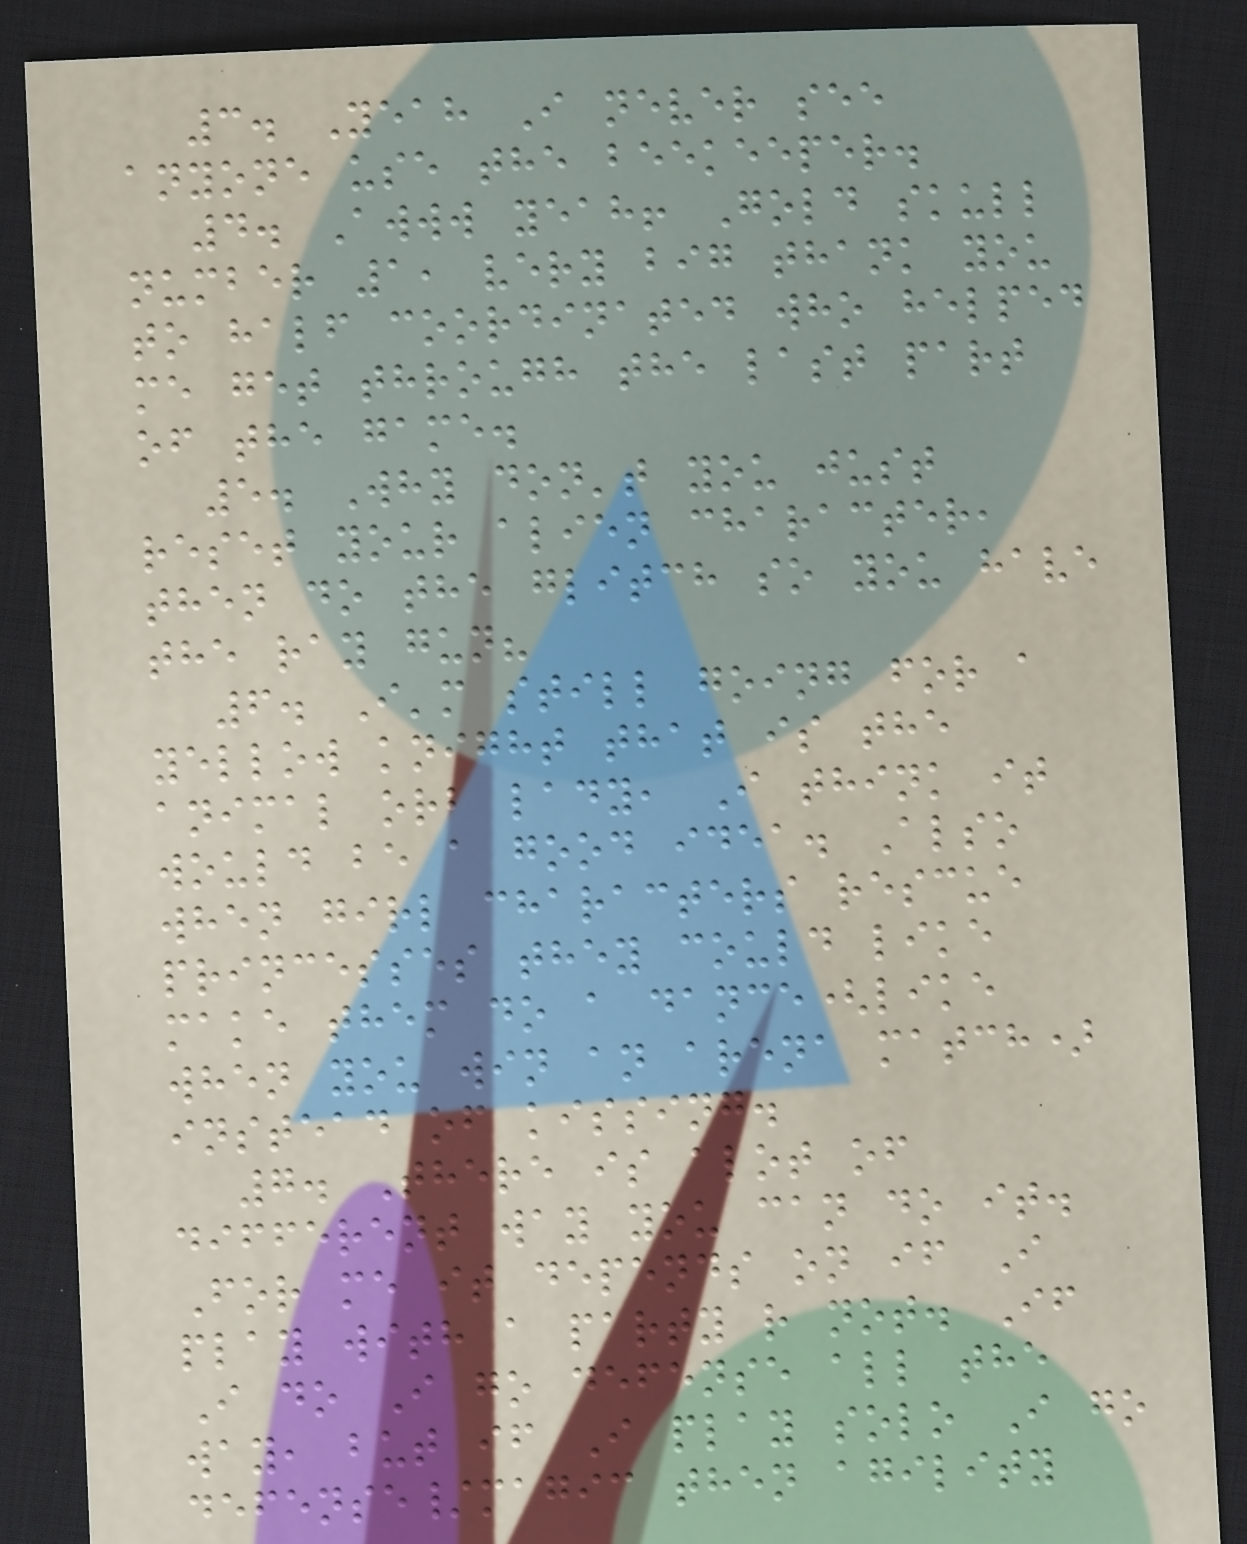3. Yeah I never see
anyone use the beekeeper.
4. Awww yeah! Gold skull
number 1, very big thank you
to half coordinated who helped
me get through the last part
of the game.
5. Why don't you just
reset your alien character,
then do the glitch so you have
the ray gun?
6. I'm still going for a
yellow knight that is the
animal orb lady, I think it
would be a good idea. Also
when girl characters rescue
princesses they could like
make them do a dance(like
when you win an arena match)
instead of kissing.
7. There is alot of
different way you can do it.
For me it depends on if I
play with a party r not. If
I do I go defense all the
way, but if I play solo I go
defense/magic then agility
